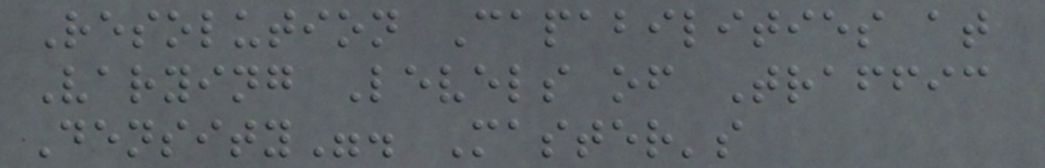Resolution Capabilities at
Varying Levels of Traffic
Density". Master's
